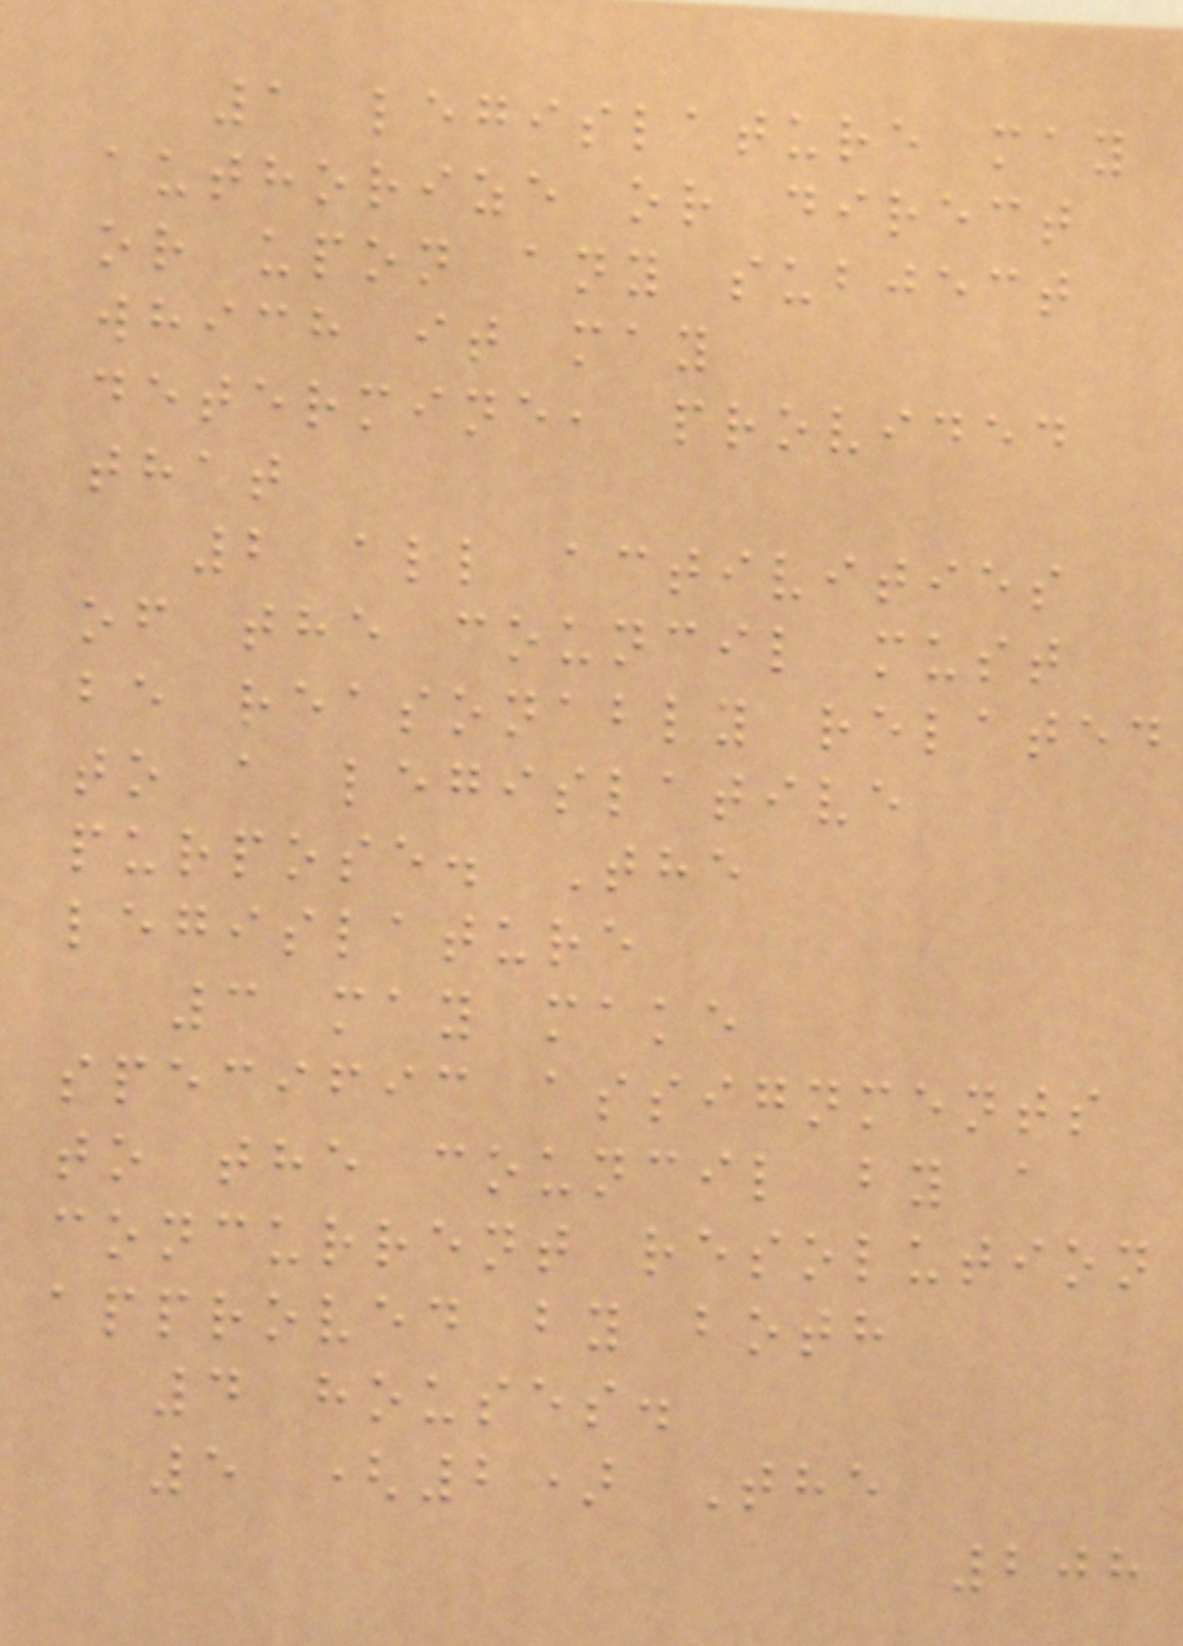1 legislature may
authorize or direct
or upon any subject
which it may
determine, provided
that
2 all activities
of the council must
be reasonably related
to a legislative
purpose. The
legislature
3 may make
specific assignments
to the council by a
concurrent resolution
approved by both
4 houses.
5 (2) The
208
